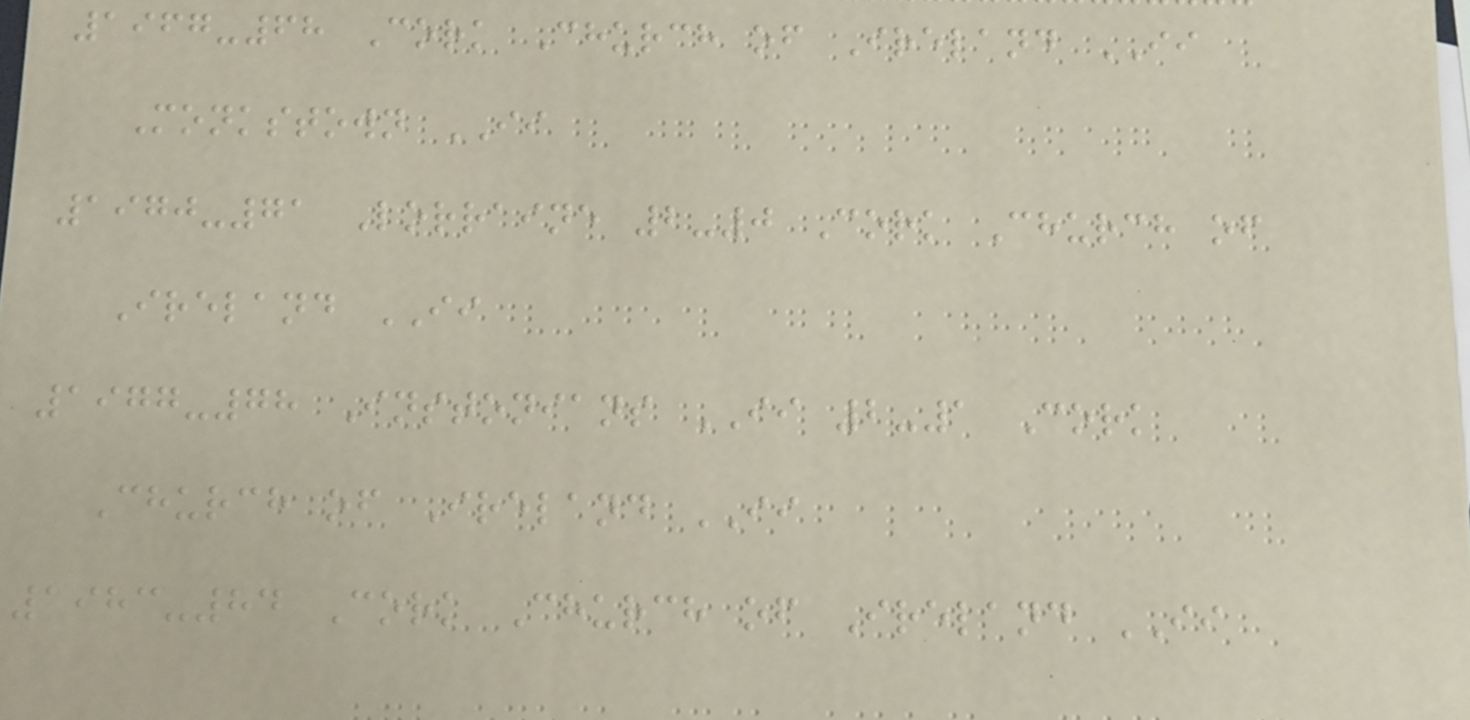1967-68 Cork Church of Ireland II
Monkstown II
1970-71 Lorraine 2-0 Cork Church of
Ireland II
1977-78 Instonians II 2-1 Cork
Church of Ireland II
1983-84 Cork Church of Ireland II
